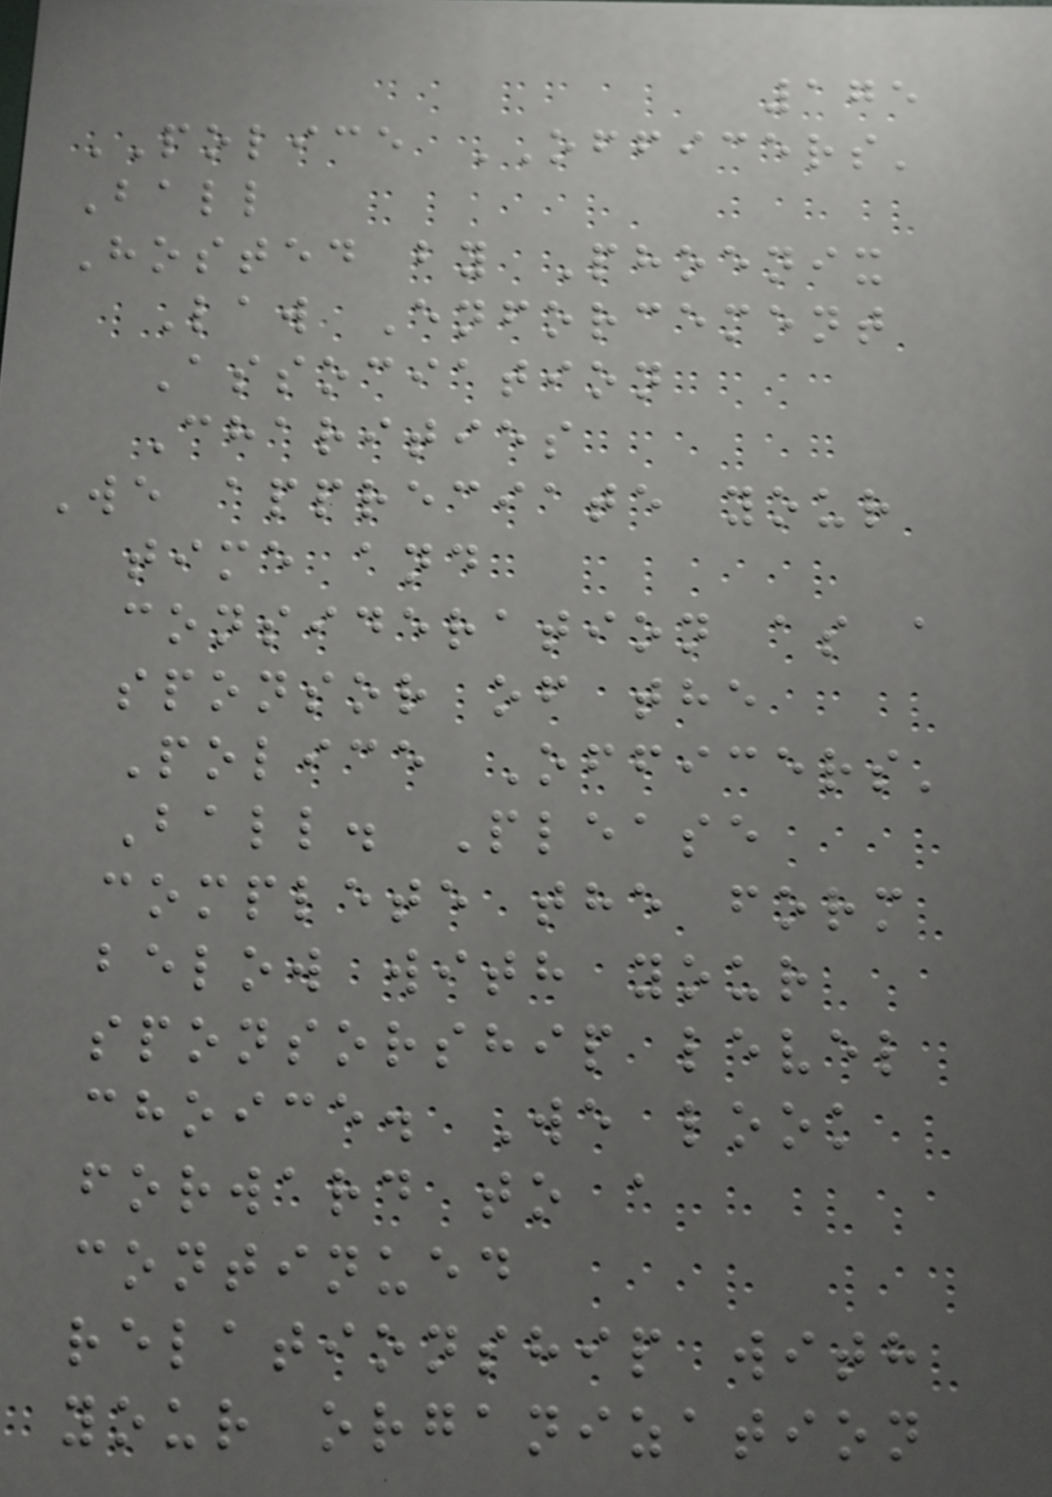175
POLICE OFFICERS'
Ball
Hosted by Phoenix
Law Enforcement
Association
Charities
We appreciate your
time and
consideration as a
sponsor of the
Police Officers'
Ball. Please
complete the form
below with your
sponsorship level
choice. We look
forward to a
continued
relationship with
your organization
